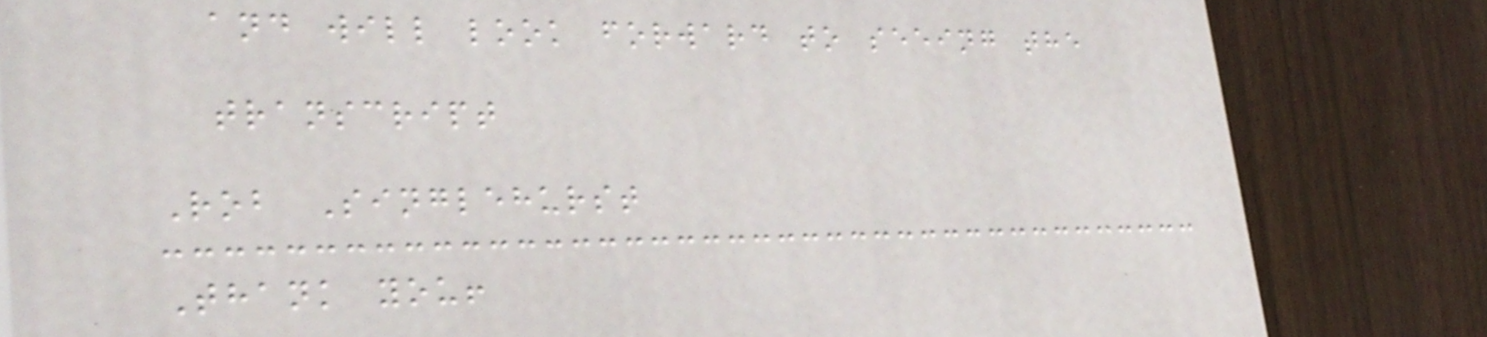and will look forward to seeing the
transcript
Rob Singlehurst
Thank you!
